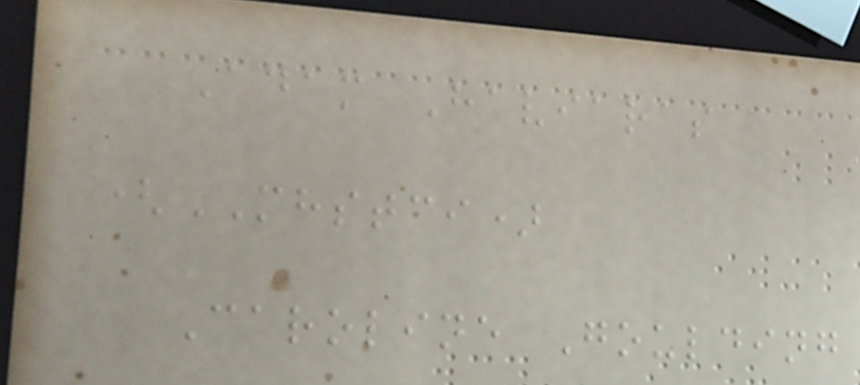Adam Haviaras
(MHSTCI)
Caroline Goulding
